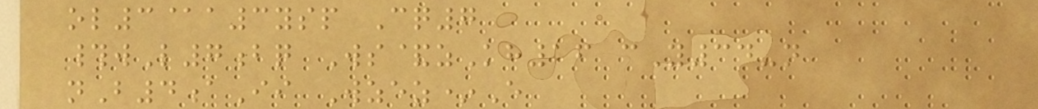ol3@a3ysp Cq7
#wL7bq Ws&zKh16 cY34-n
nB4aIi Wzez*E
